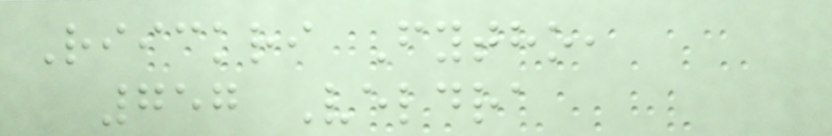Riickri Fytho,
757 Veldra
